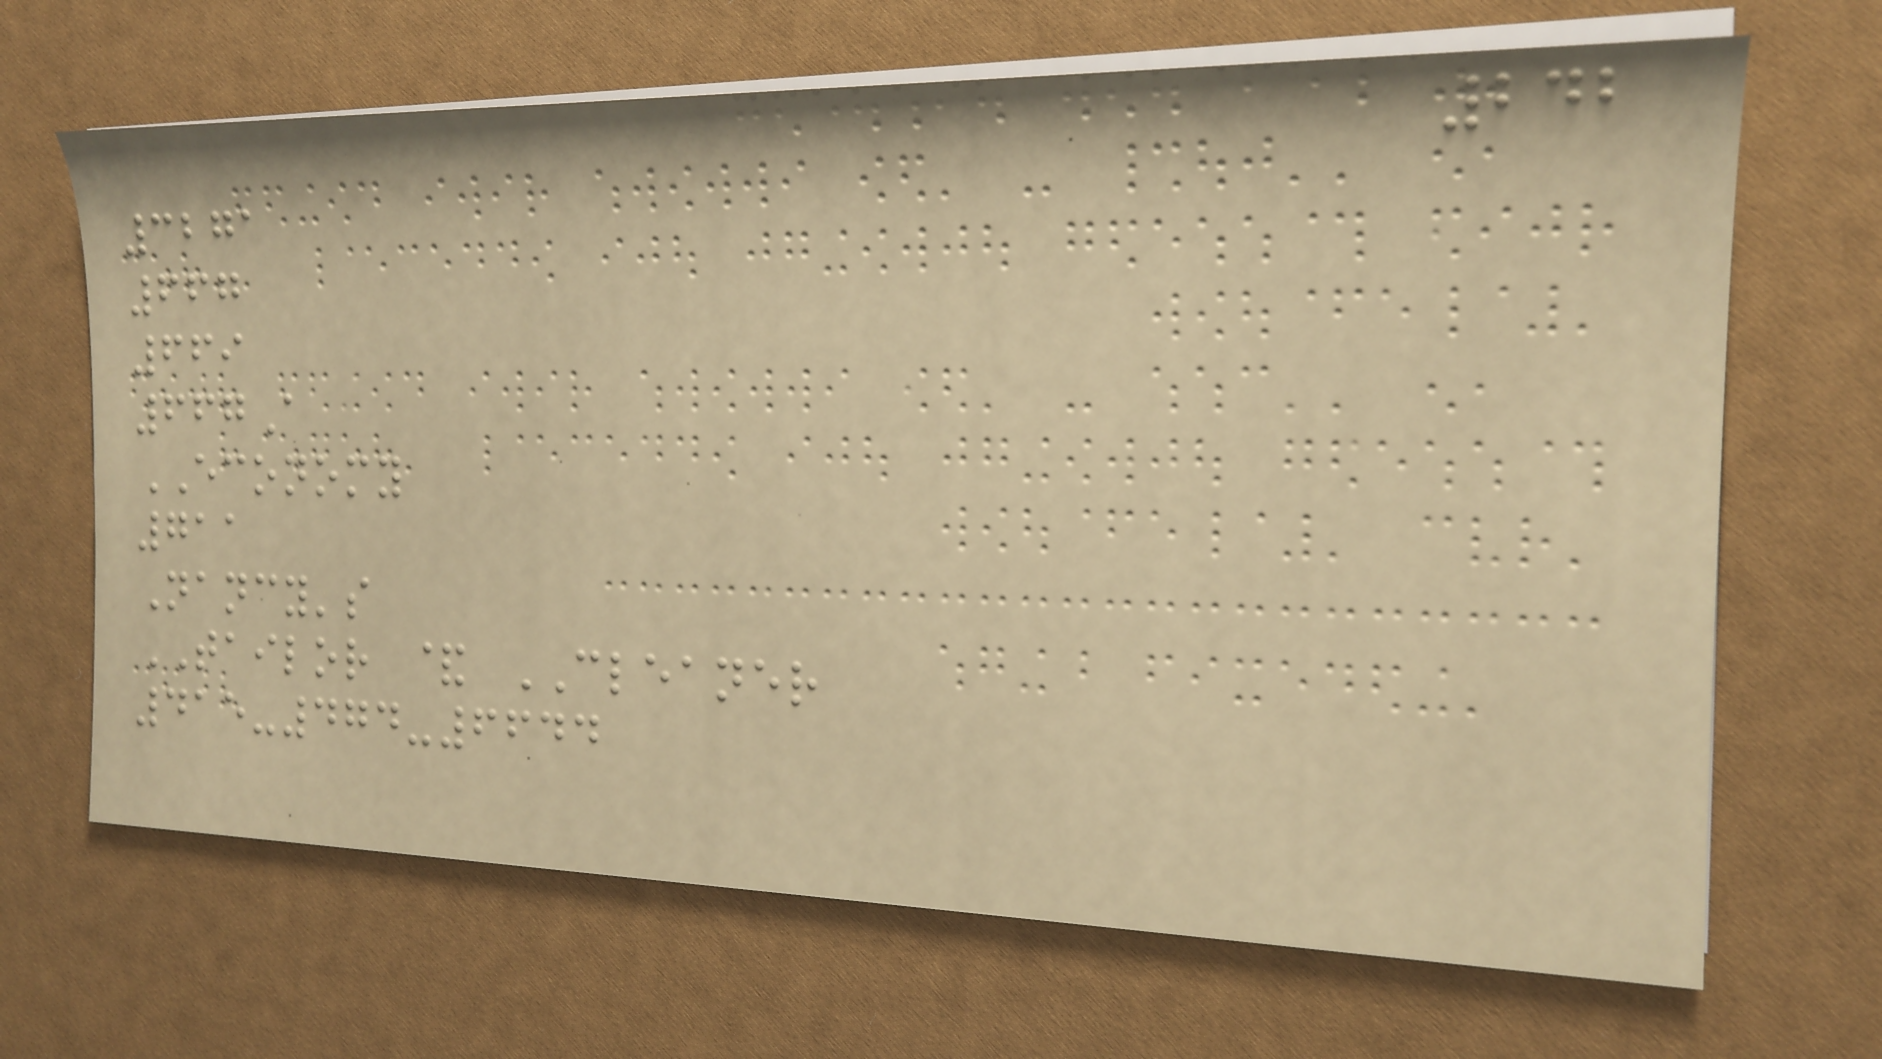242
3271
667
669
667A
ECONOMY
711
Nancy's
TAILOR & CLEANER
415-474-6644
